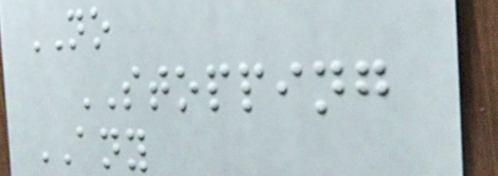NO
STOPPING
ANY
